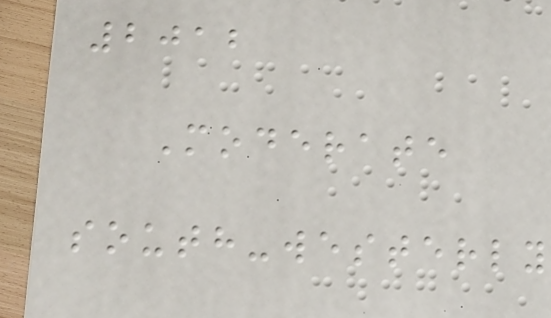2012
Moderate
south-westerly
